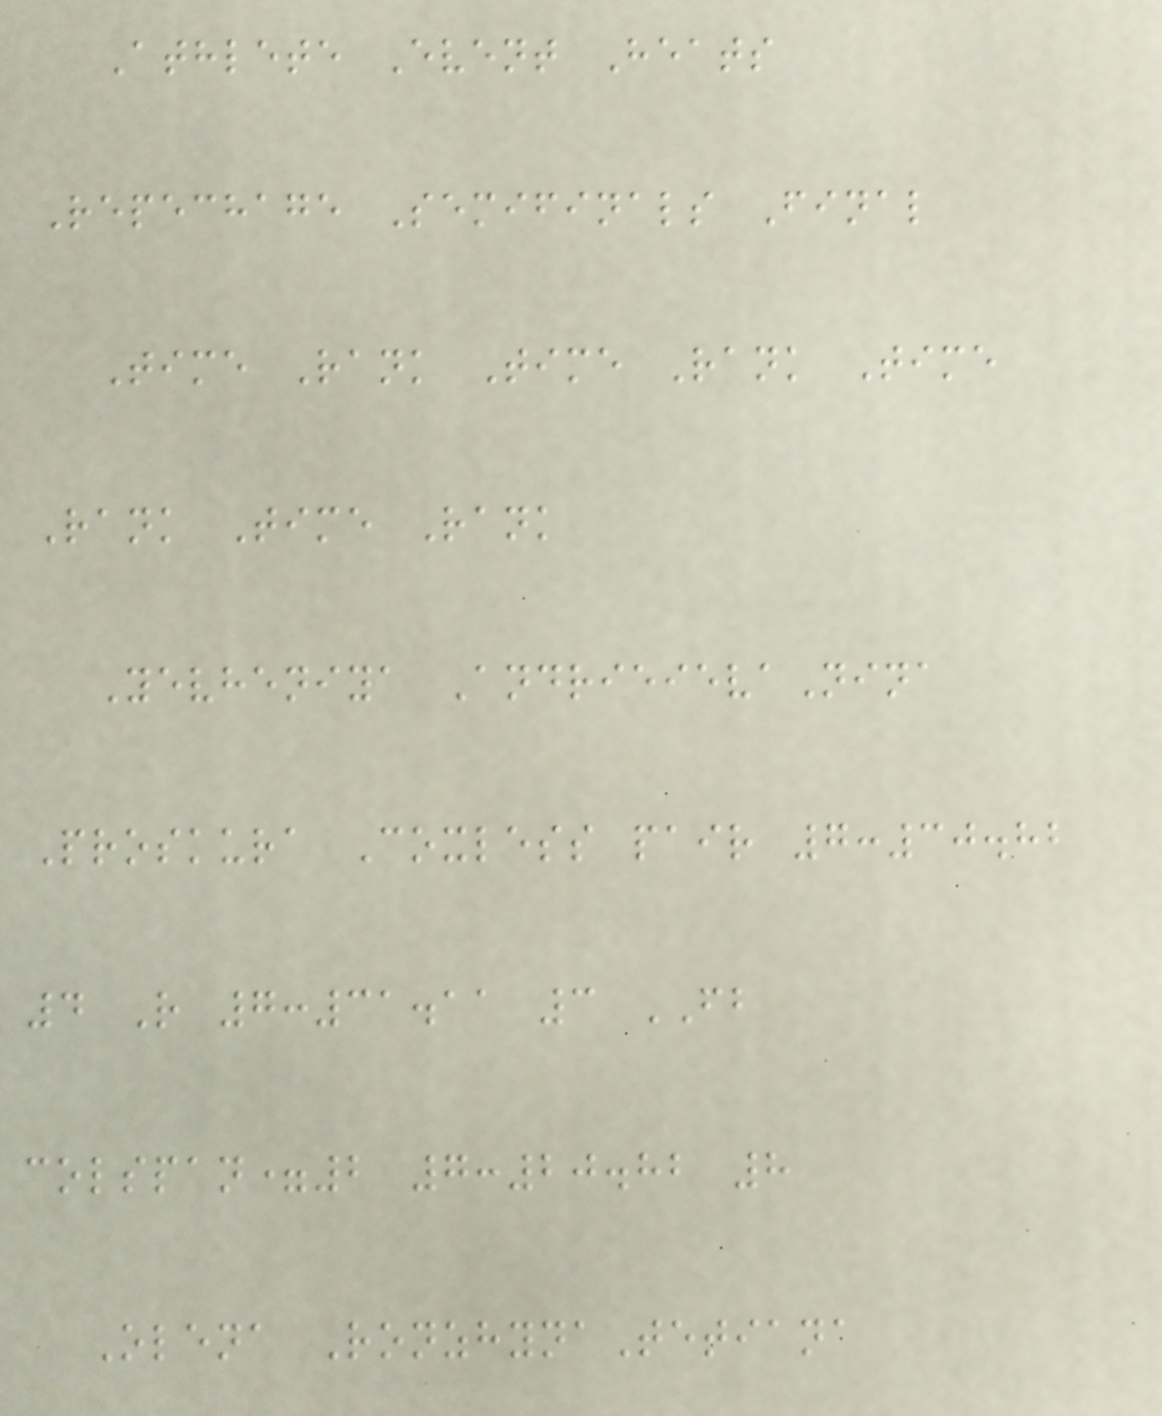Athlete Event Heats
Repechage Semifinals Final
Time Rank Time Rank Time
Rank Time Rank
Yevheniya AndrieievaNina
Proskura Coxless pair 7:30.82
4 R 7:31.11 3 FB
colspan=2 7:20.82 8
Olena RonzhynaTetiana
